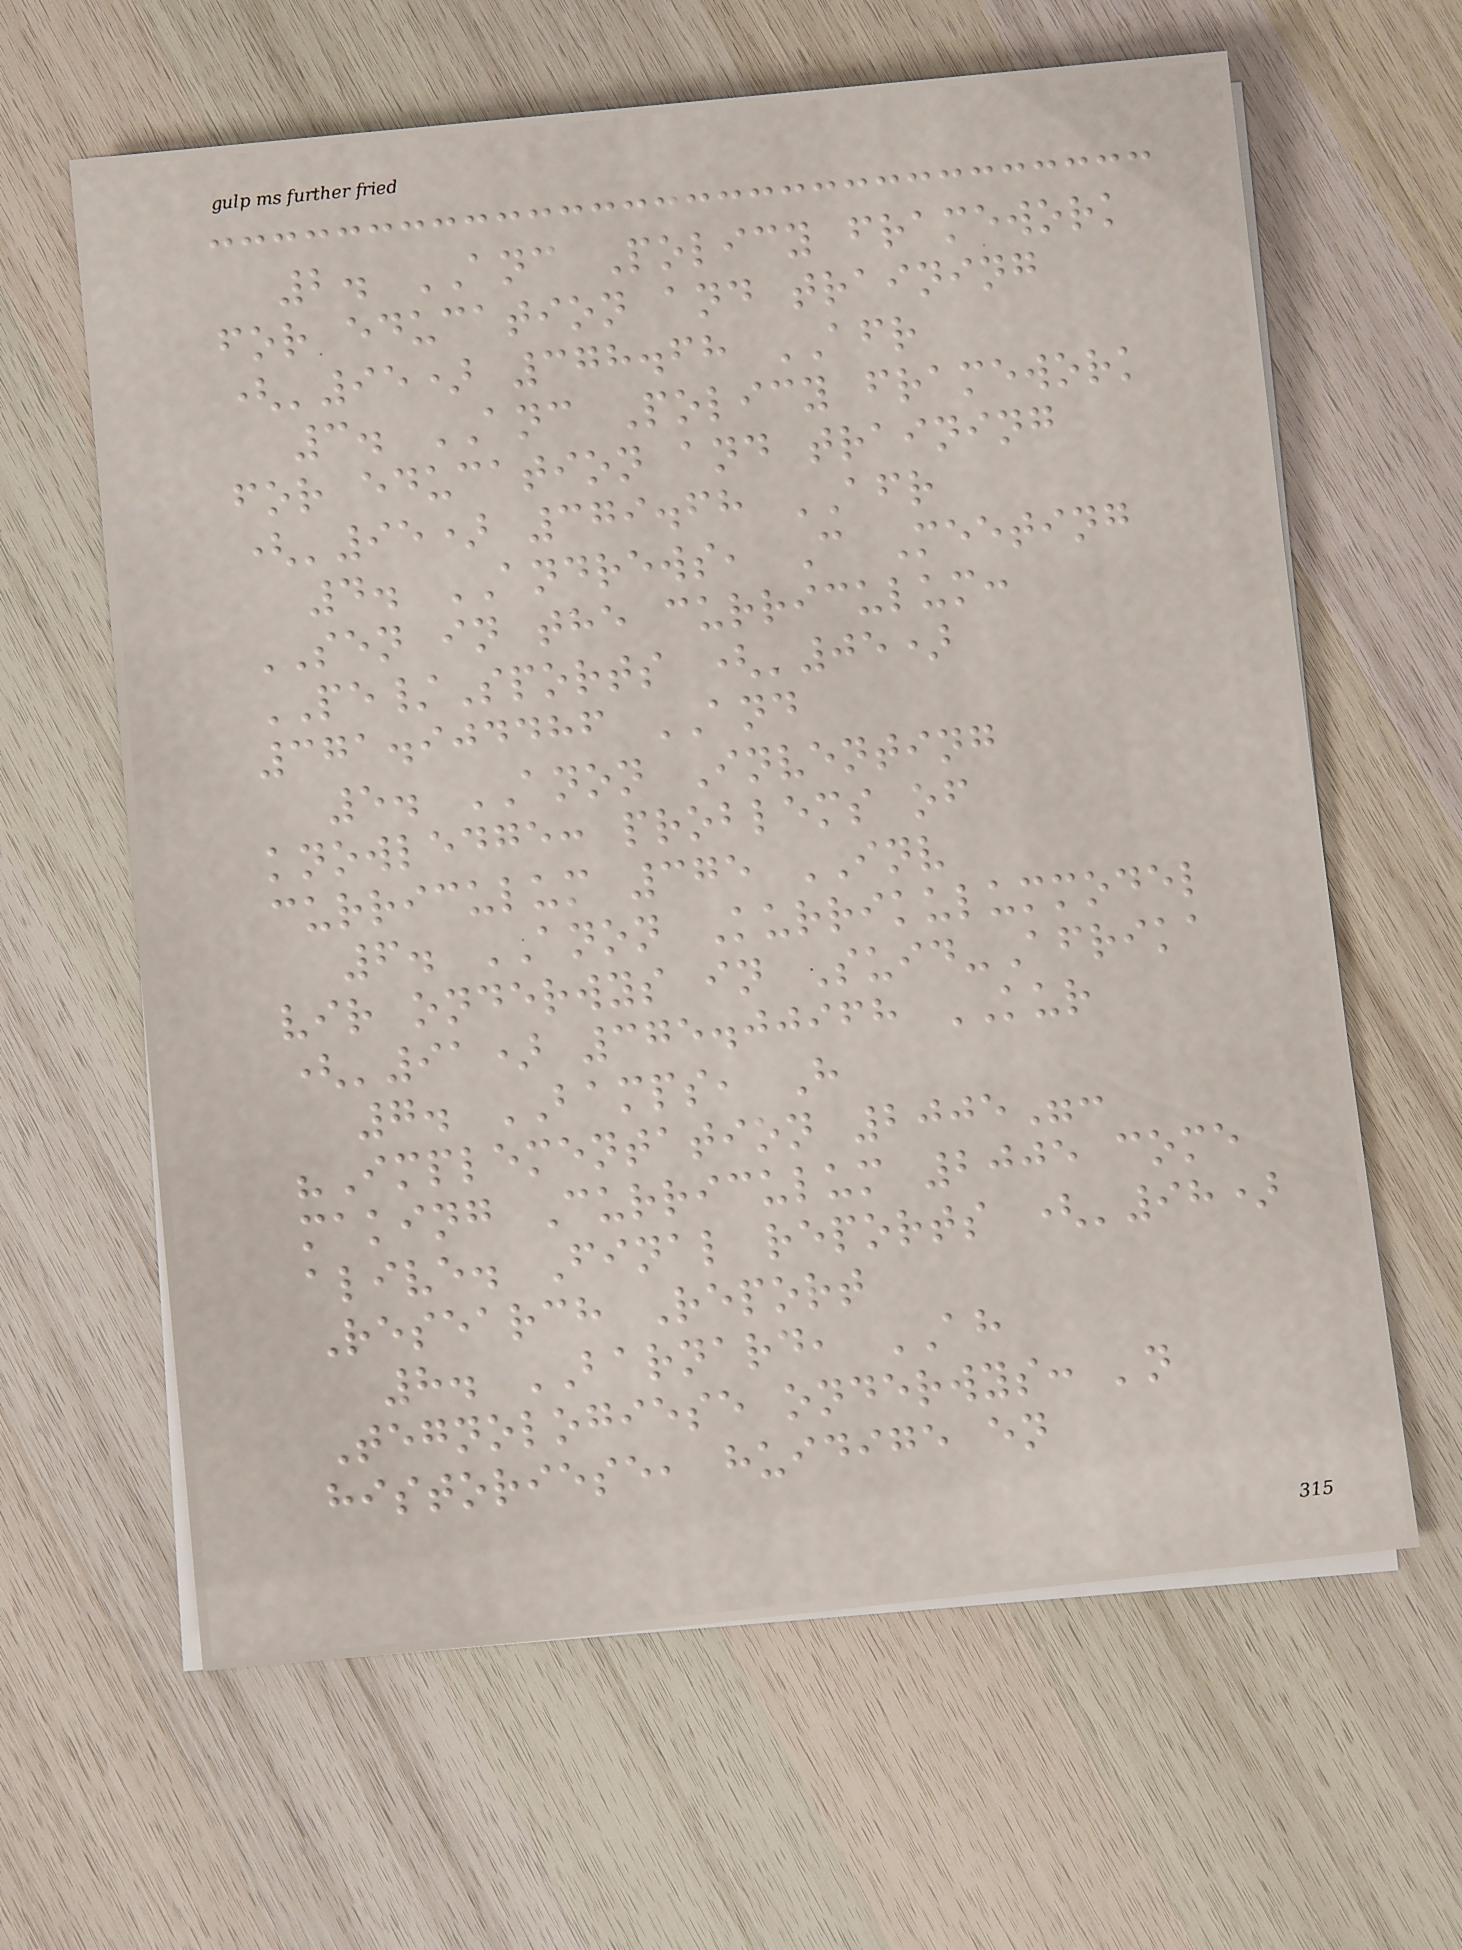2. ANC Policy framework
for education and training
('95) 378.68 AFR
3. ANC Policy framework
for education and training
('95) 379.68 AFR
4. ANDREWS, C Meeting
SEN in the curriculum:
PE/Sports ('05)
371.904486 AND
5. ANON Inventing
knowledge: problems of
curriculum 375 INV
6. ANON Kurrikulummodel
vir onderwys in Suid-Afrika
('91) 375.00968 KUR
7. BAMPS, H
"Implementation 2005":
making Curriculum 2005 come
alive. Final reports ('98)
Research Report
8. BARNARD, AH
Tegnologiese onderwys: 'n
historiese, huidige en
